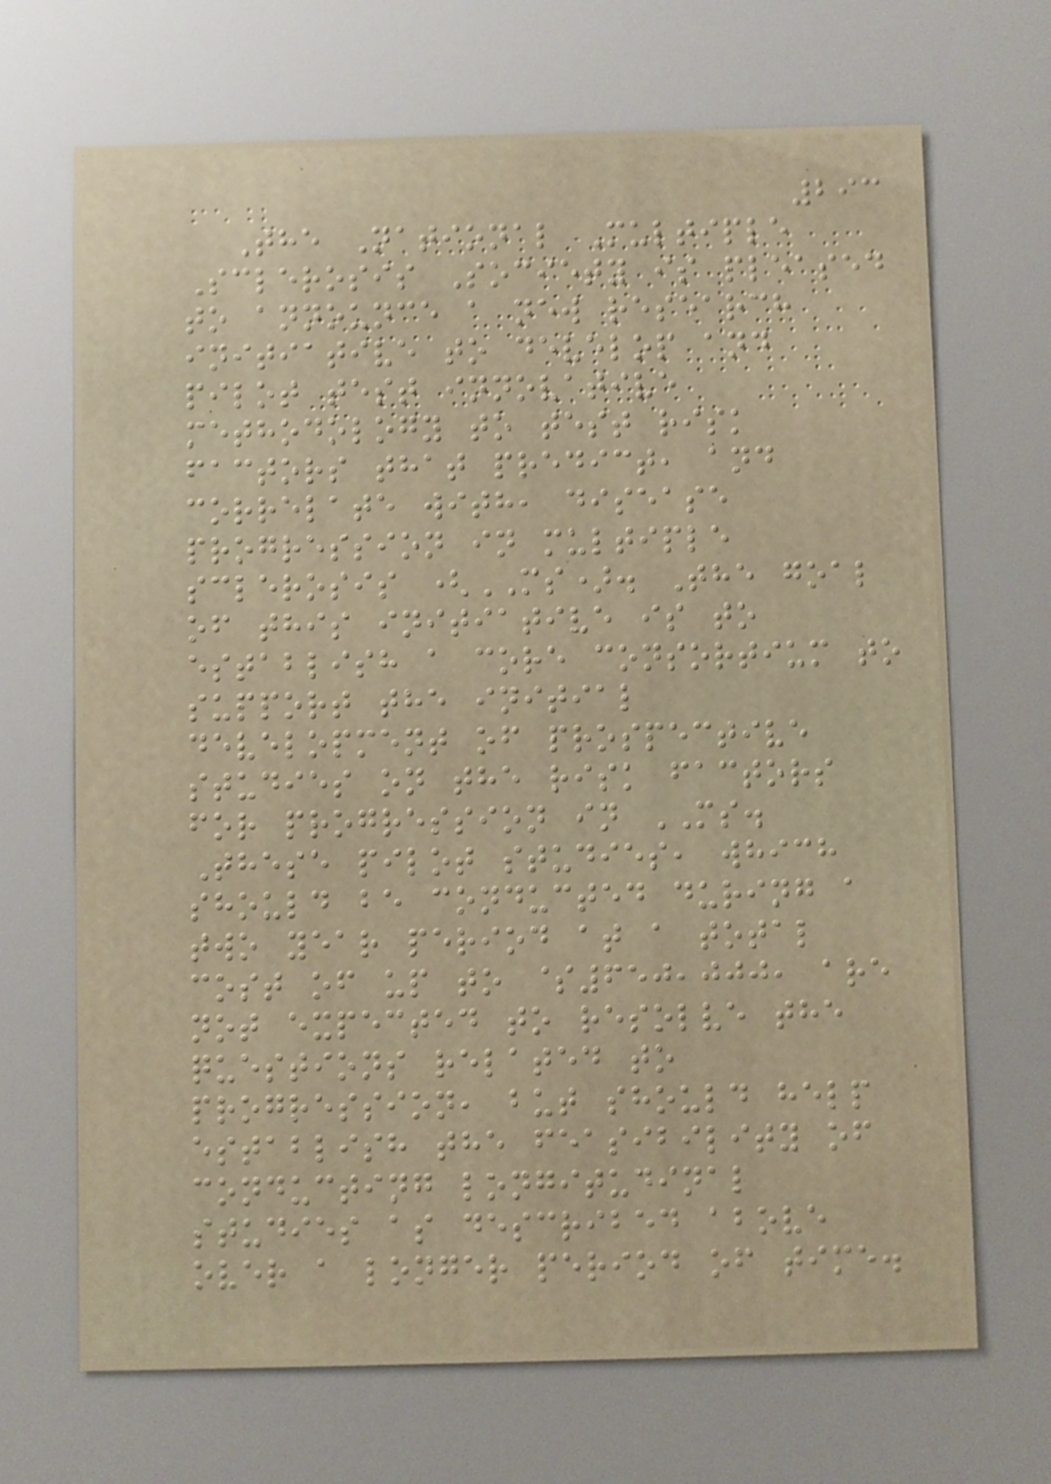293
The National Multiple
Sclerosis Society is pleased
to announce a new research
initiative to develop and
pilot test innovative
methodology to test risk
factors that predict, and
correlate with, disease
progression in multiple
sclerosis (MS). The goal
of this initiative is to
establish a core consortium to
support the initial
development of prospective
studies on the risk factors
for progression in MS.
These pilot studies, which
should be conducted during a
two year period at a total
cost of up to $650,000, are
not expected to resolve the
questions related to
progression, but should help
establish the feasibility of
conducting longitudinal
studies as described above
over a longer period of time.
